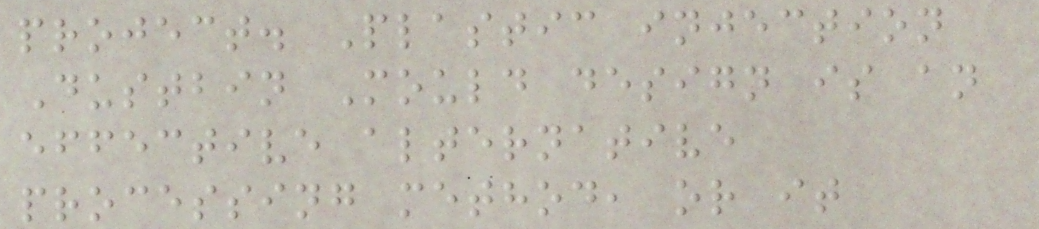project. Plastic injection
Dustbin Mould design is an
effective alternative
processing method, or it
